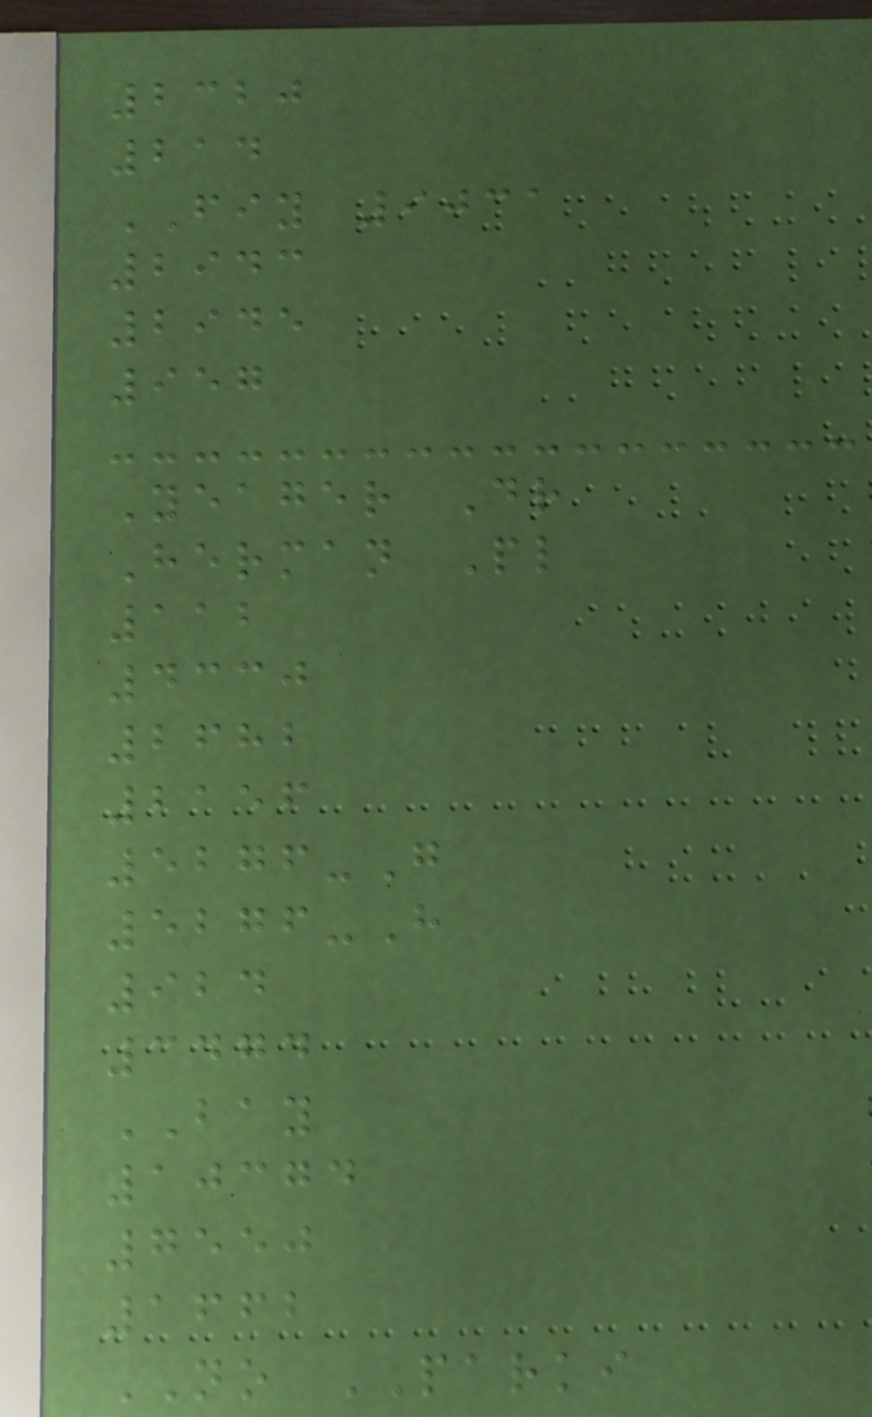2320
214
FIY 9031
2943
2945
957
Yeager Dr
Herman Pl
112
4330
2682
2156
5276-G
5276-H
924
3474
BAY
10374
7550
1662
NO PARKI
